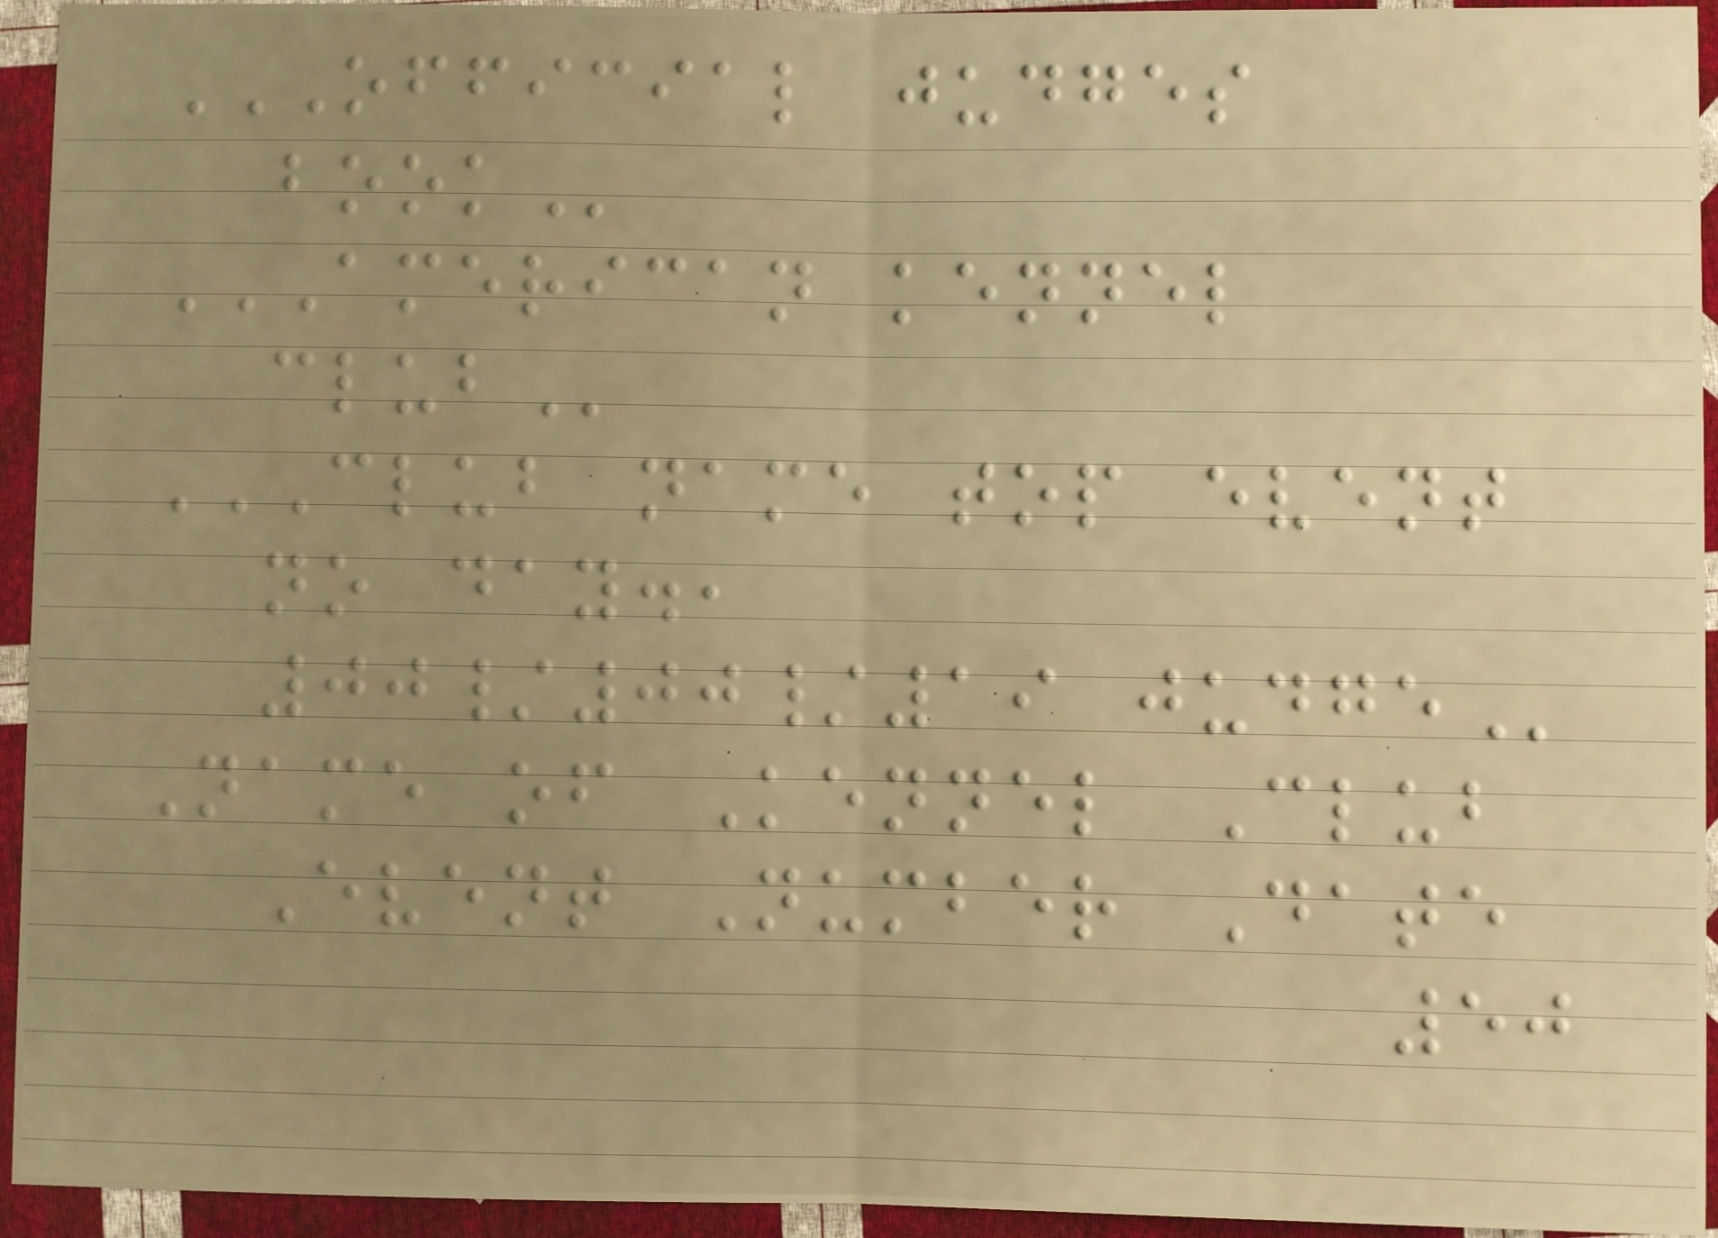OFFICIAL JUDGES
BOOK
AMERICAN KENNEL
CLUB
CLUB NAME TOP EVENT
NO DAY.,
00/00/19 JUDGE
Name of Kennel Club
Event Number Date
50
